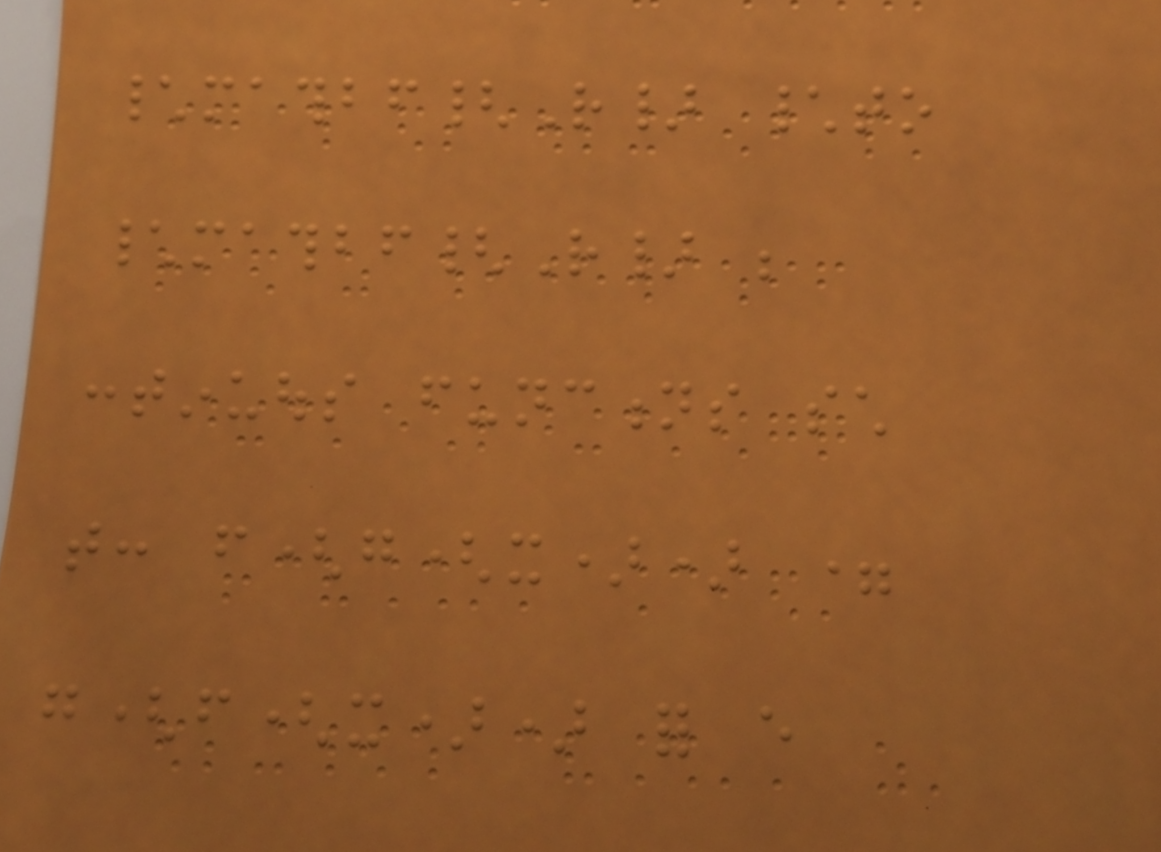\mathbf{R} \to
\mathbf{R} be
continuous functions such
that: f(g(x)) =
g(f(x)) for every
